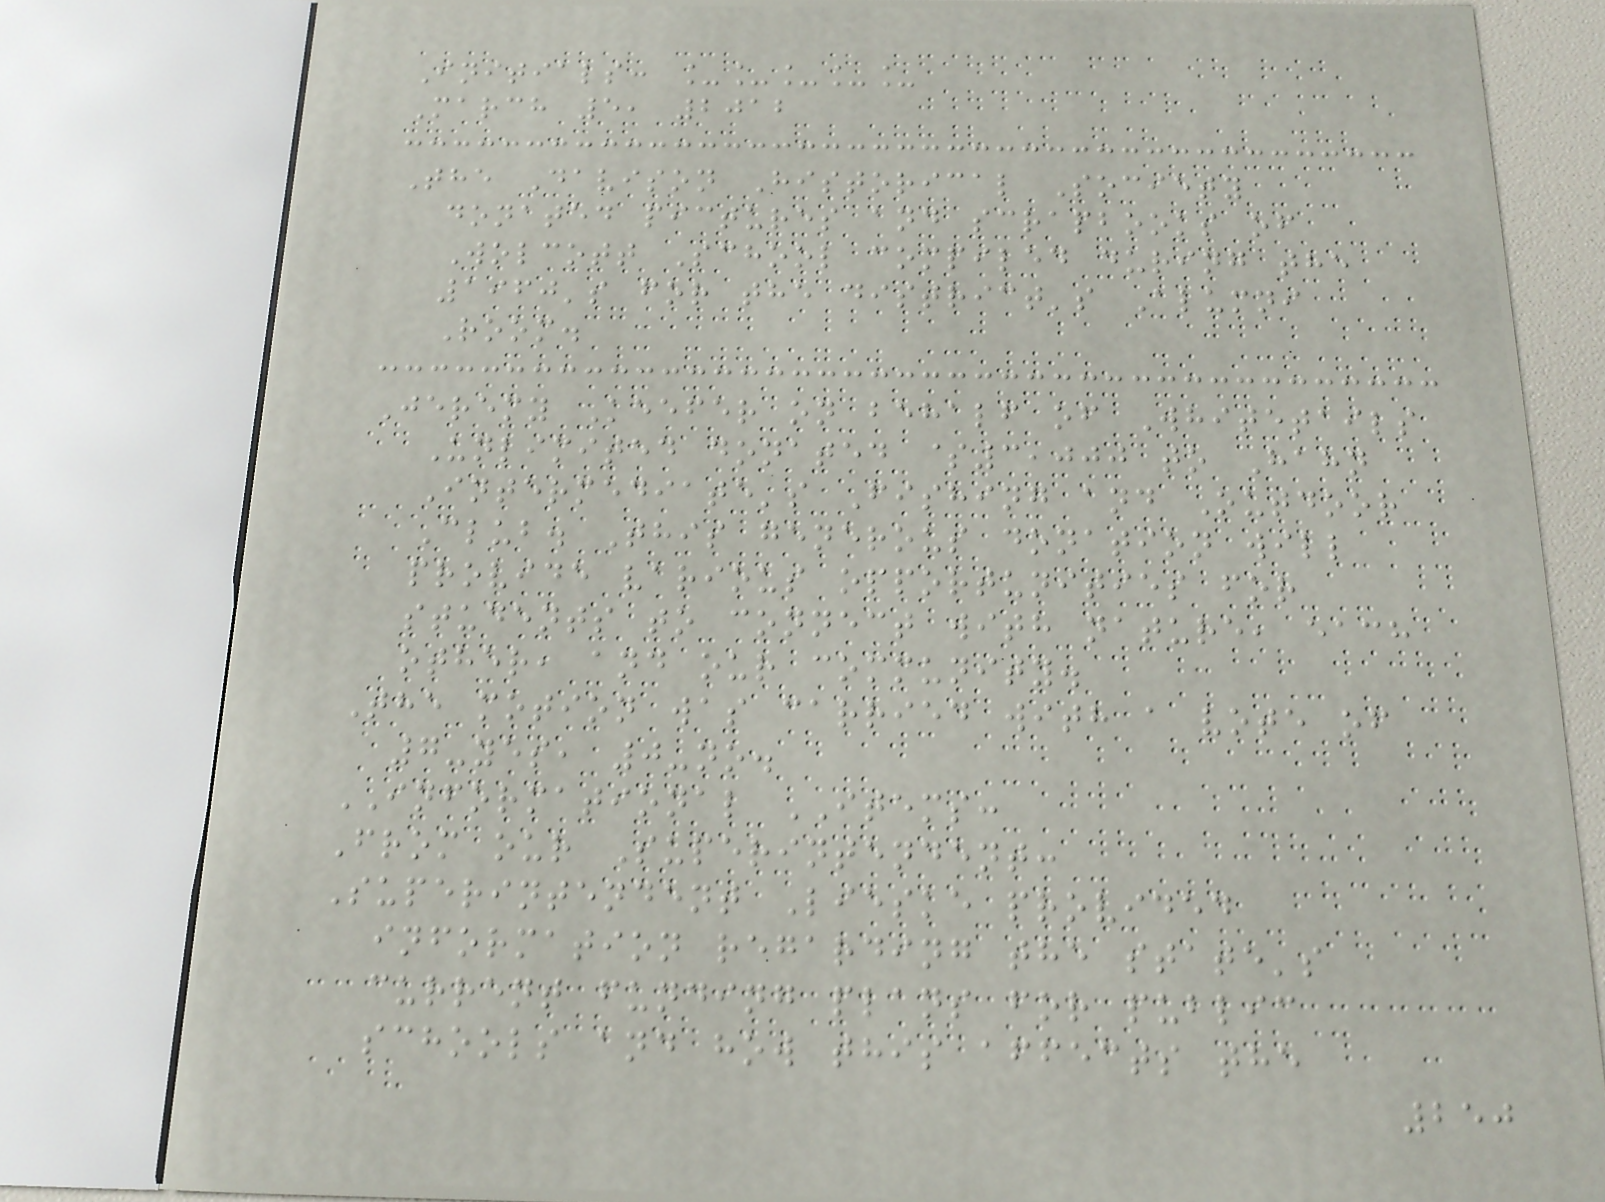Initials: _____
March 5, 2012
The Davison Historical Society
donated pictures and scrapbooks of
Wolcott School compiled during the
1960's for the district's Alumni
Room.
Jeremy Keefer on behalf of Whitetails
Unlimited donated $3,000 to Hahn
Intermediate's Fishing and Outdoor
Club. This generous donation will
provide various opportunities for
students to connect with nature, each
other, and our community.
The motion was carried with a vote of
7-yes, 0-no.
INFORMATIONAL ITEMS:
From our Superintendent:
Superintendent Lieske provided
information regarding the state's
current funding plans for public
schools and how this affects the
250
